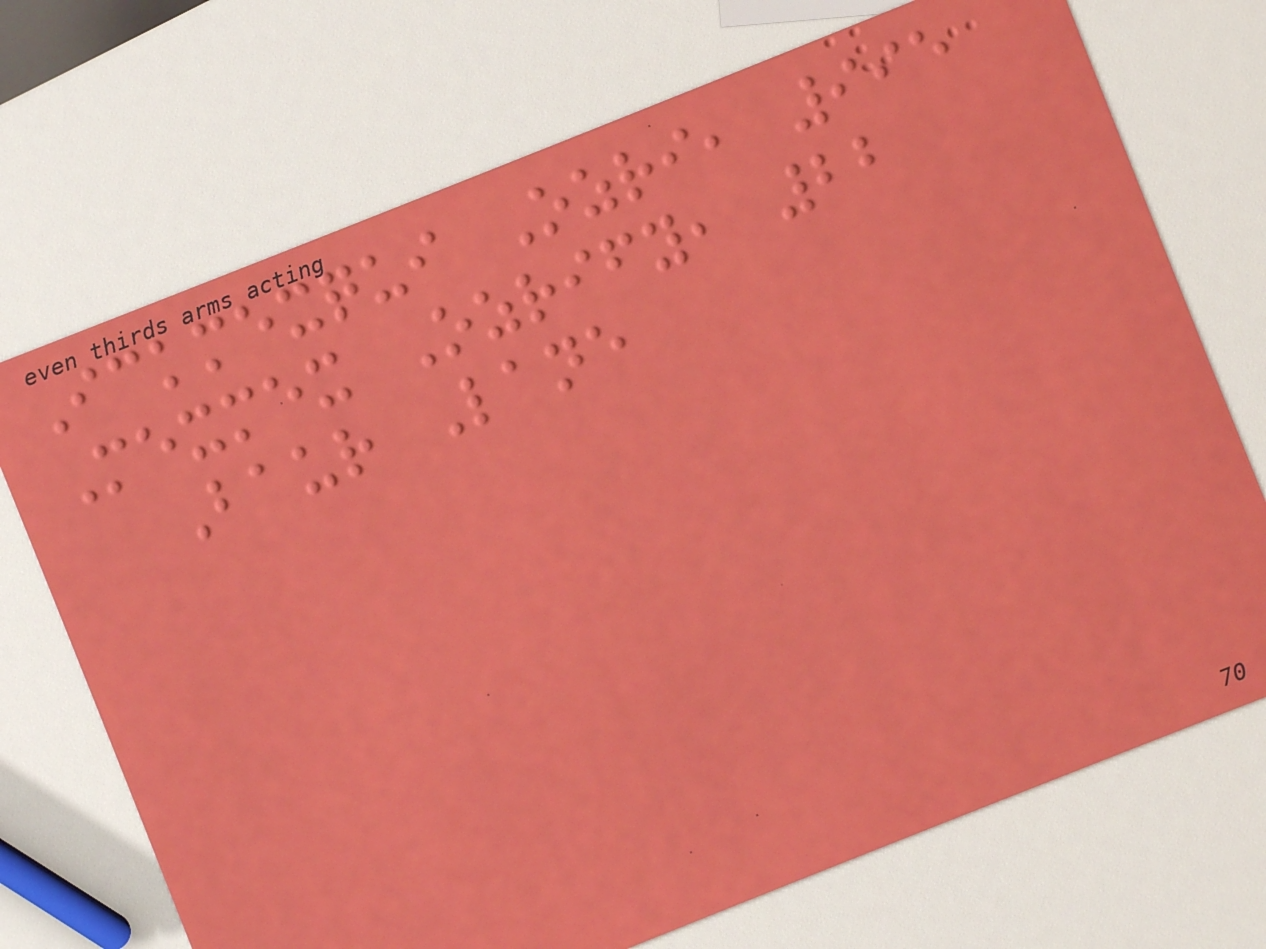Ickmexqui Ozri, 995
Mexmex Ozrify, 22
Baur Lane
